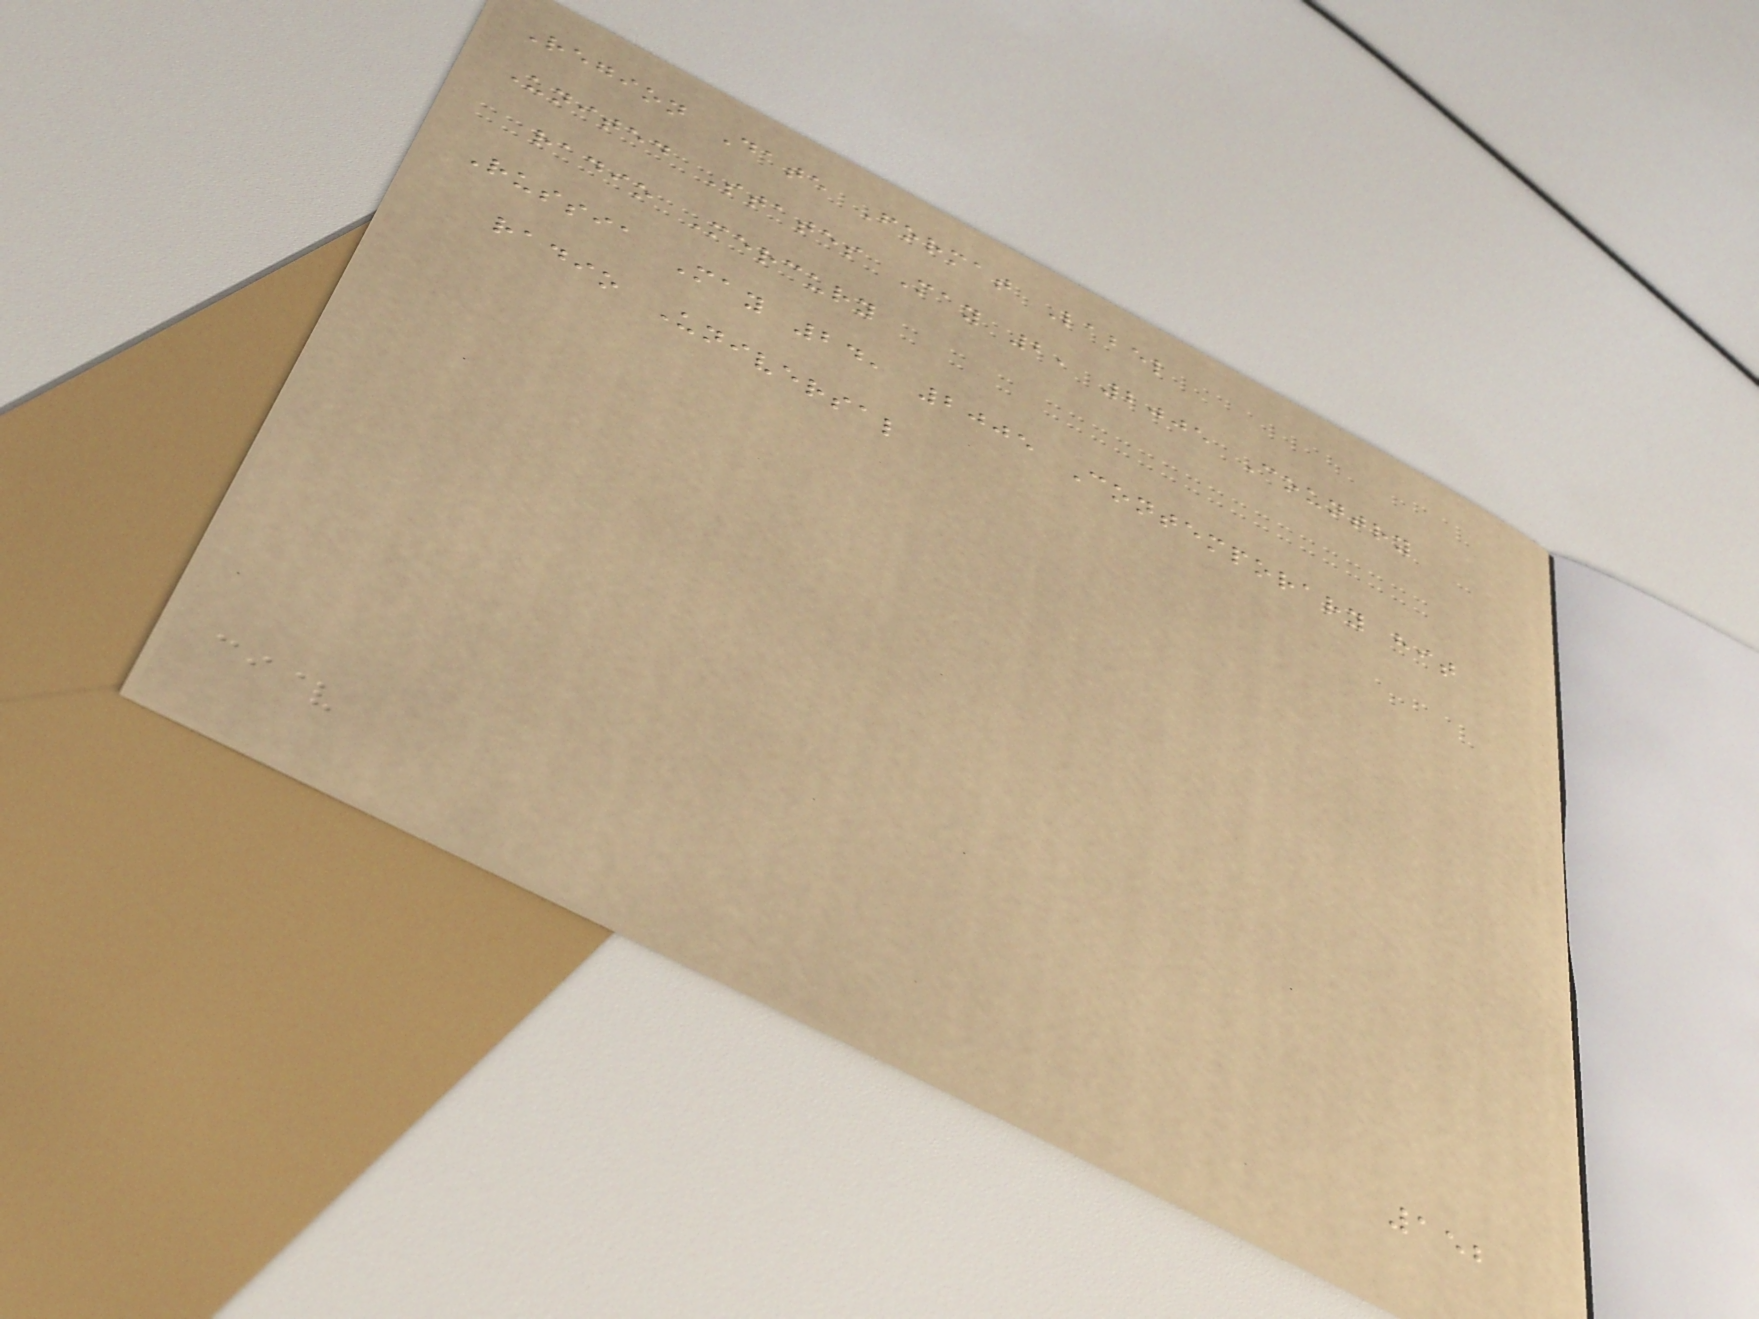Region Date Format Label
United States May 2, 2005 Country
radio Mercury
Russia May 24, 2005 Contemporary hit
radio Universal
152
